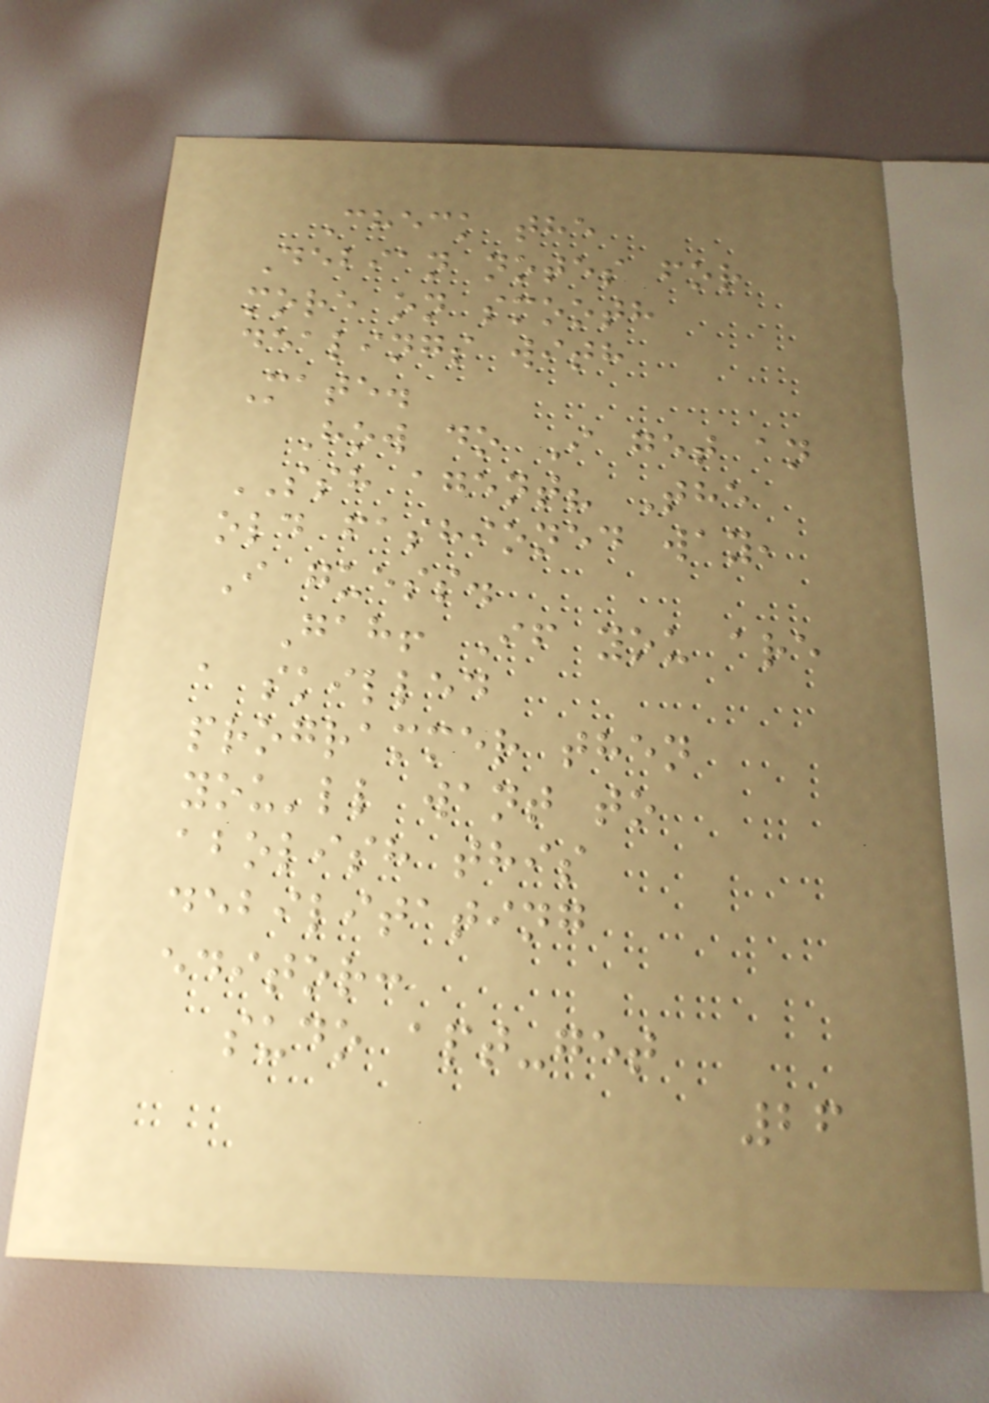Check the
Debian notes for
more on smooth
dealings with
Mate.
How do I get an
SSH agent? The
old fashioned way,
I guess.
Gah! If you are
a skilled
programmer then
you'll want to
abolish this
debilitating
editor:
sudo apt-get
26
